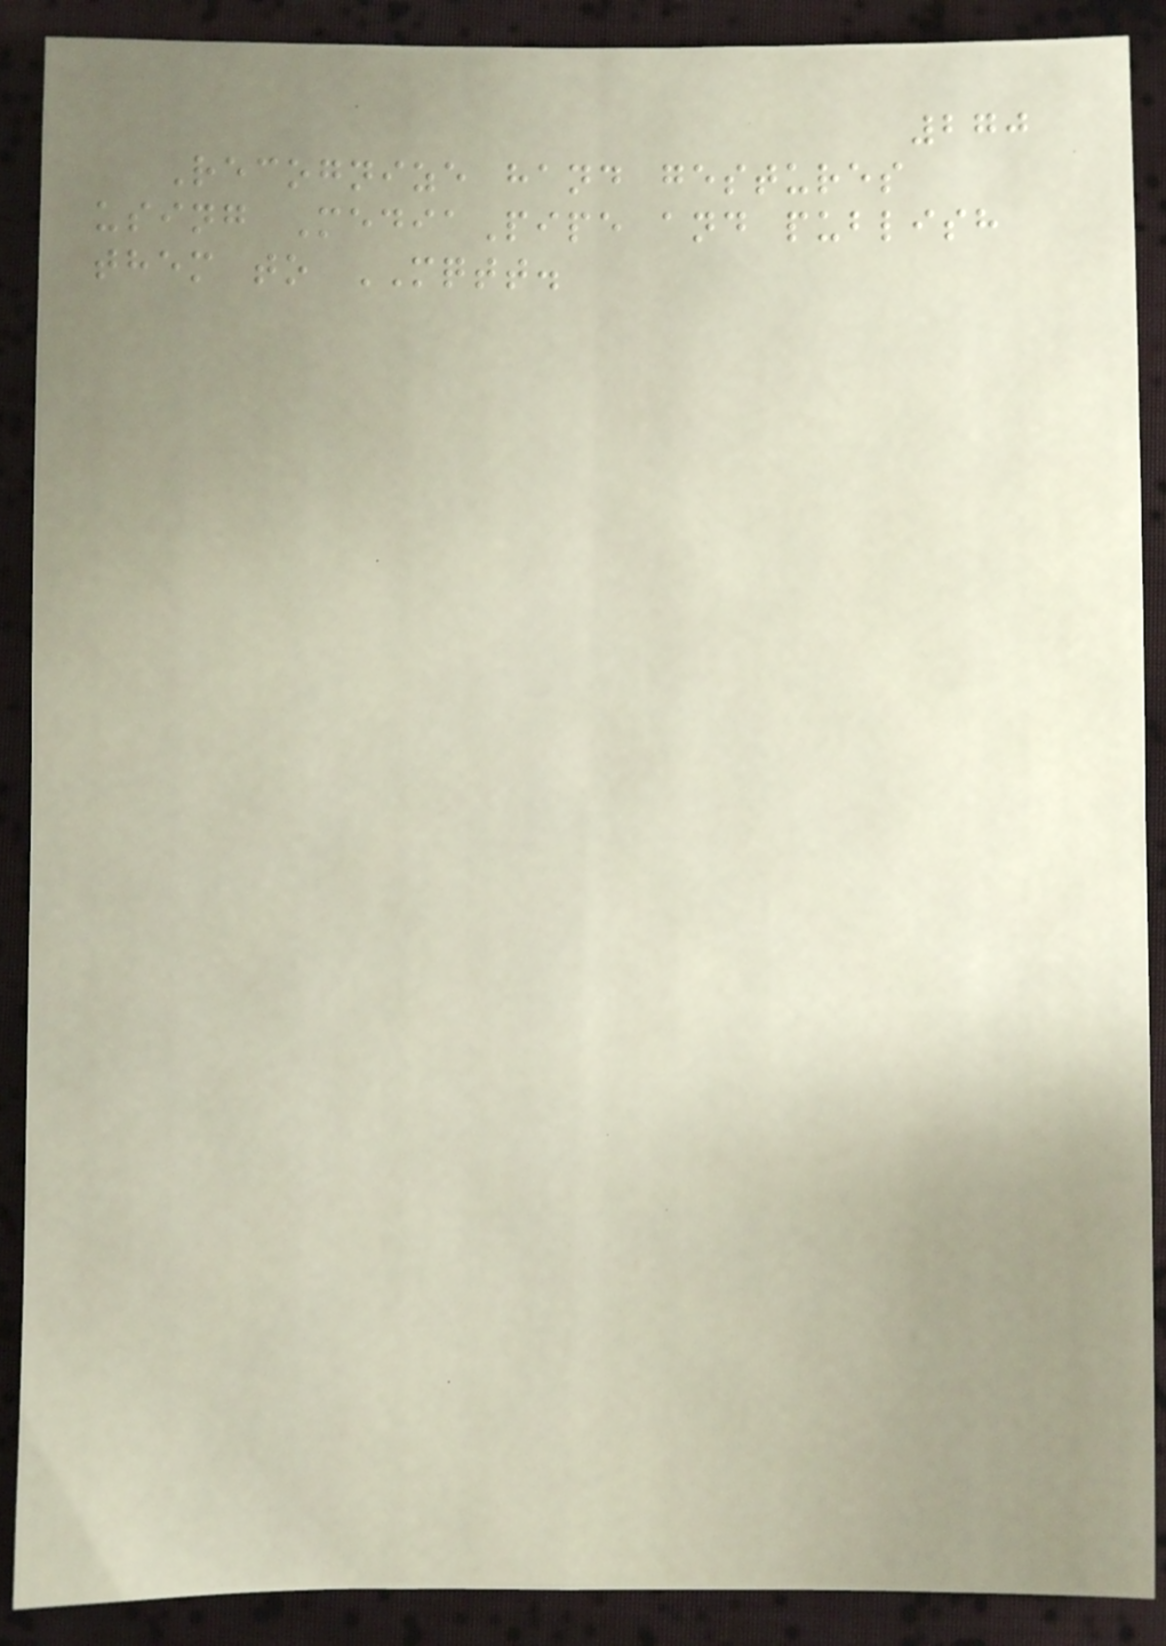270
Recognize hand gestures
using MediaPipe and publish
them to MQTT.
